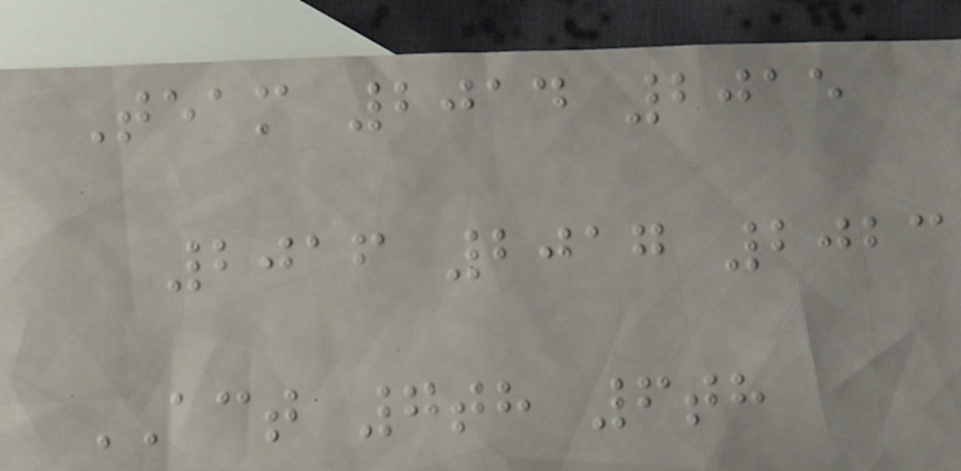Team 2014 2015
2016 2017 2023
ACT 7th 6th
